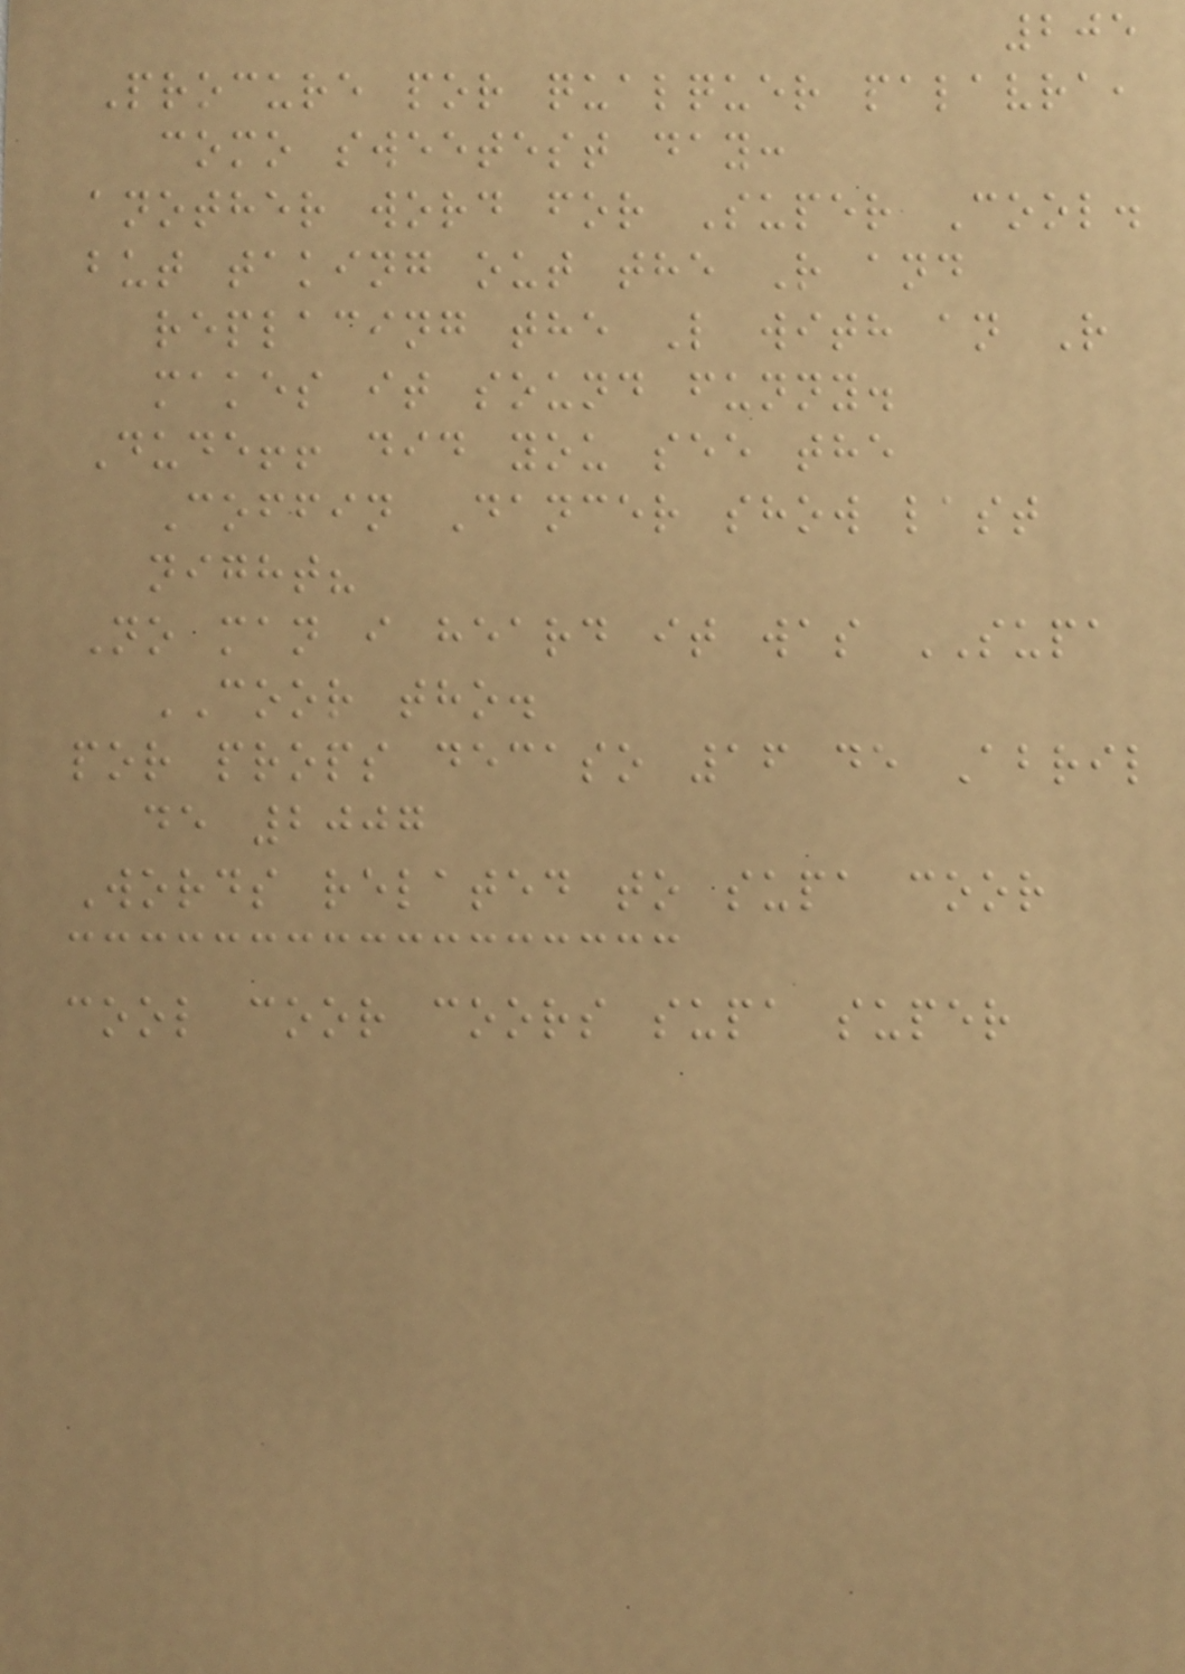205
Procure por qualquer palavra,
como sweetest day:
another word for Super Cool.
but taking out the R and
replacing the L with an R
makes it sound funny.
Dude!! did you see the
Coffin Dancer show last
night?
No man i heard it was SUPA
COOR tho.
por props decaso 16 de Abril
de 2007
Words related to supa coor
cool coor coors supa super
